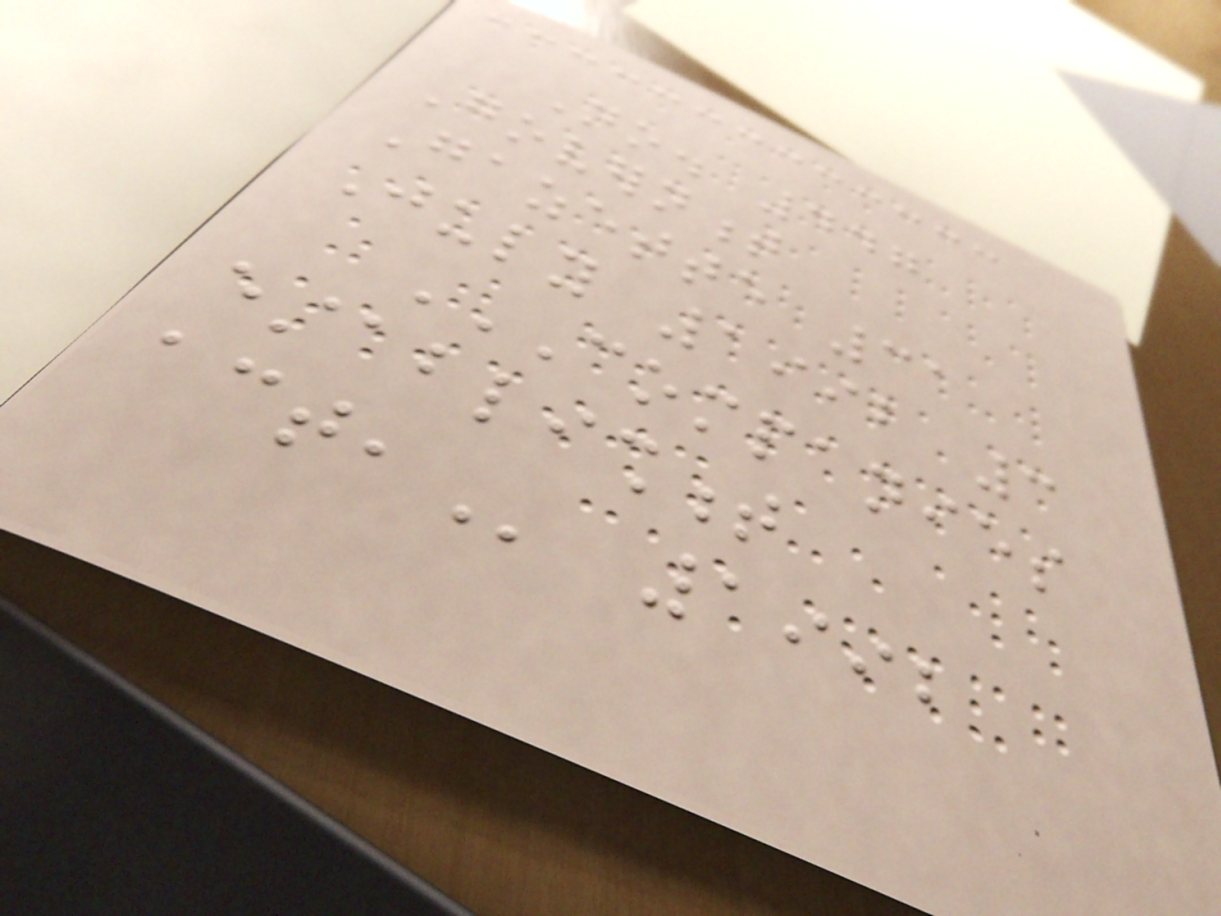No. 447
Government
Gazette 31
July 1992 3
COMPANIES
ESTABLISHMENT
ACT, 1992
